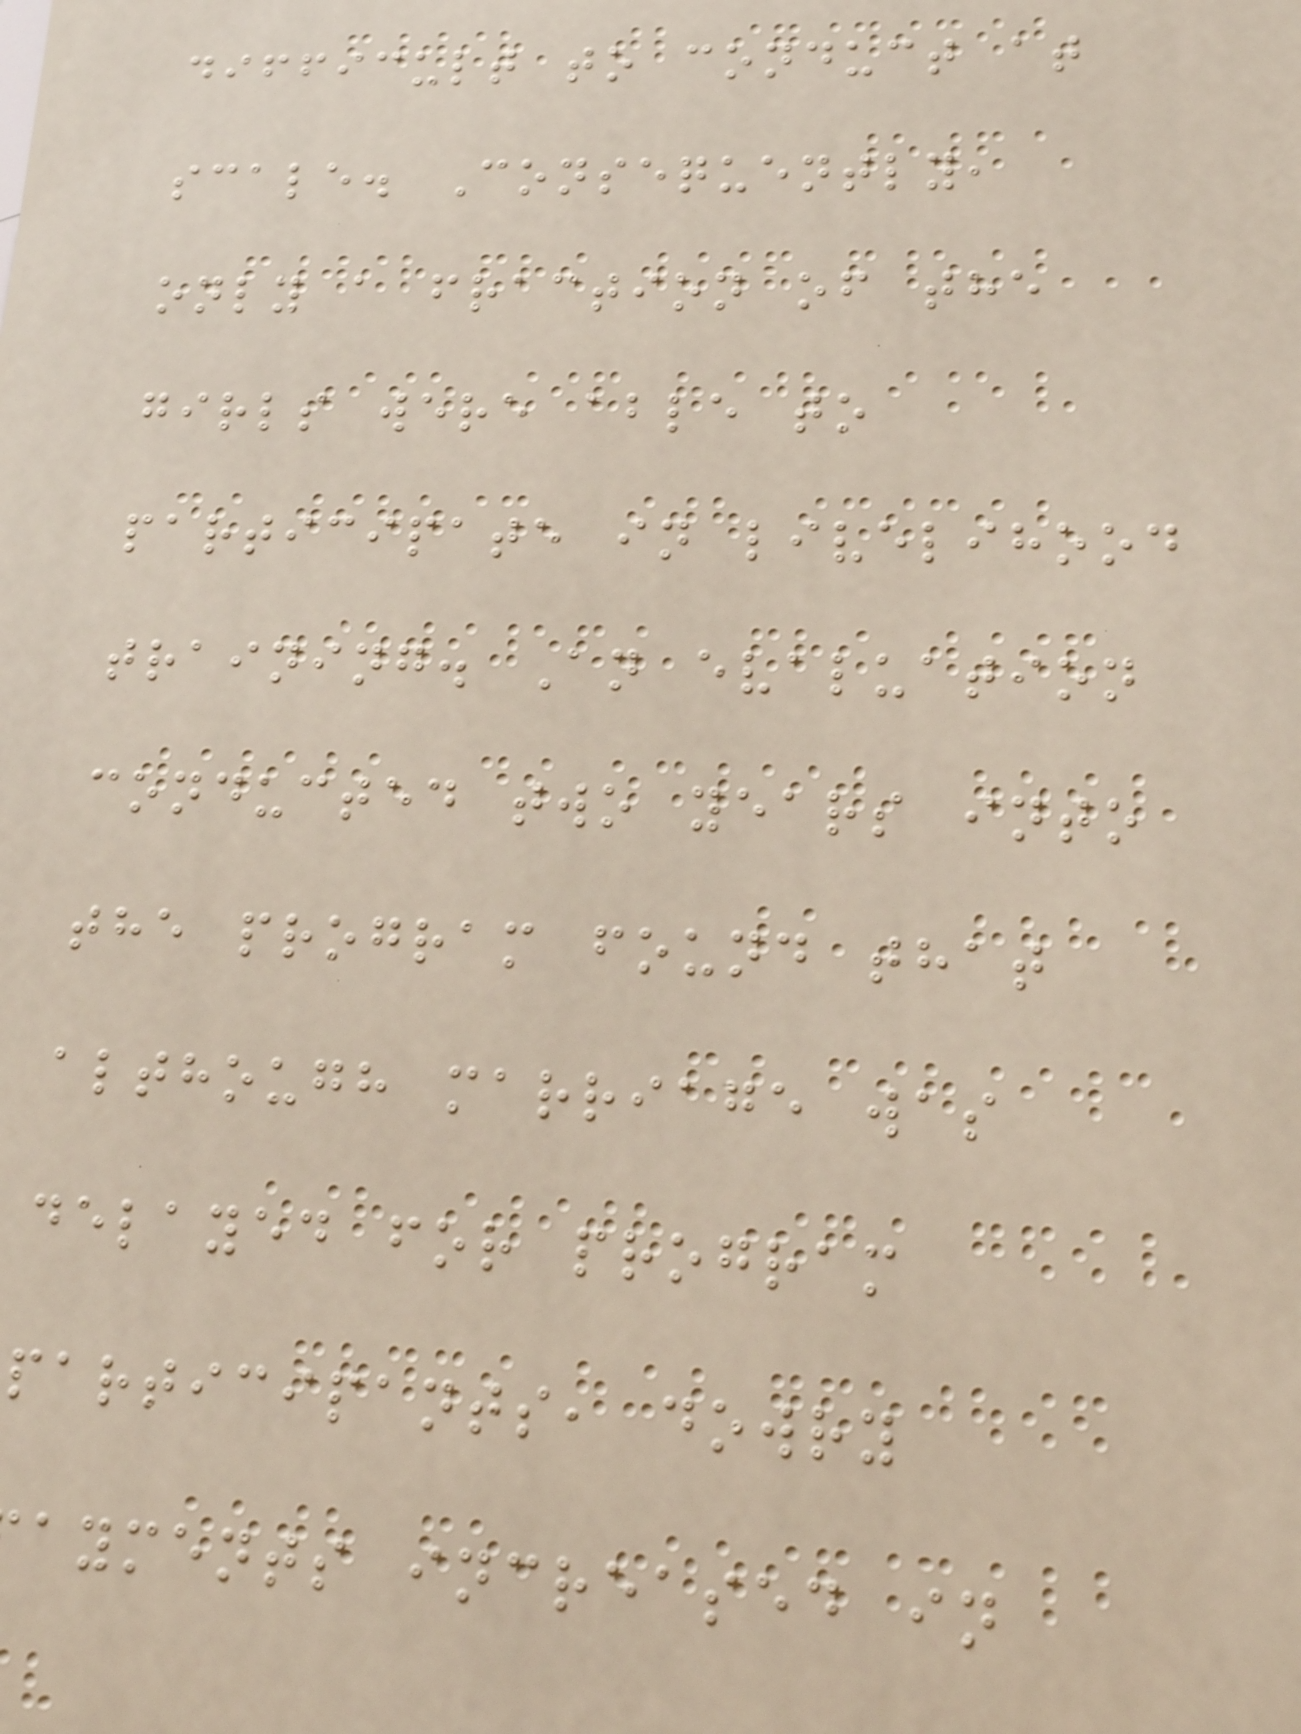difficult to conduct at
scale. Consequently,
only a fraction of the
girls were able to
participate in livelihood
training. An evaluation
conducted two years into
the program found that
although marriage was
delayed for program
participants, dowry
ayments increased in
